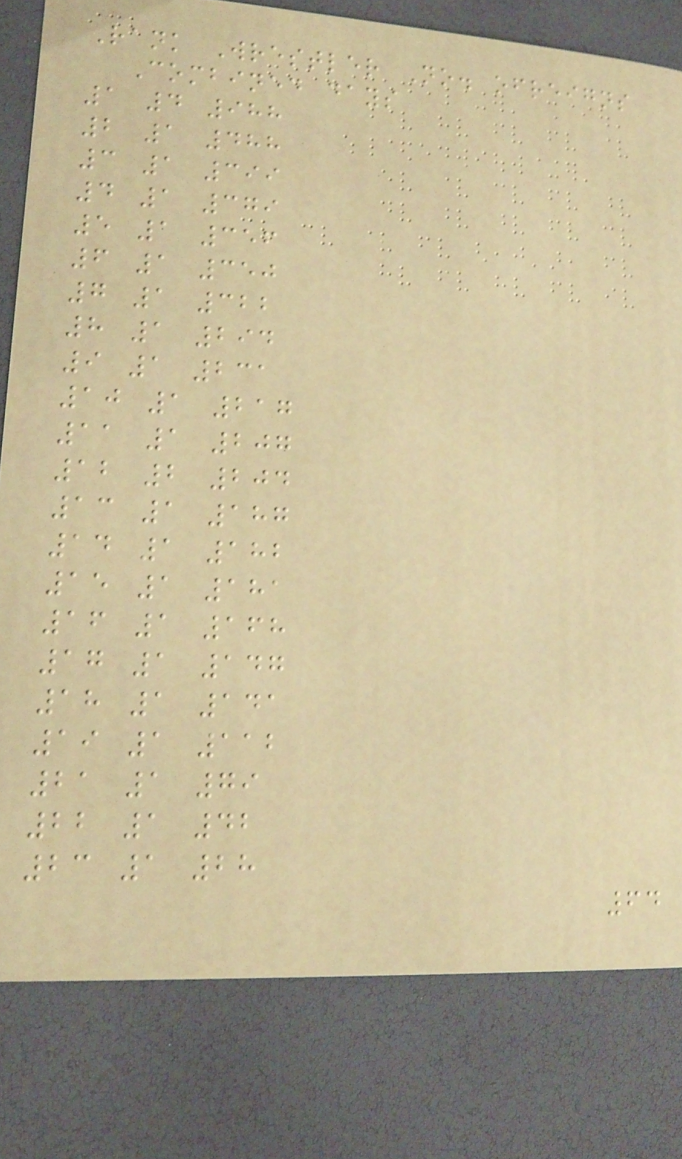Rank Wrestler No. ofreigns
Combined days
1 4 988
2 1 488
3 1 399
4 1 379
5 1 356
6 1 350
7 1 322
8 1 294
9 1 231
10 1 217
11 1 207
12 2 204
13 1 187
14 1 182
15 1 181
16 1 168
17 1 147
18 1 141
19 1 112
21 1 79
22 1 42
23 1 28
64
